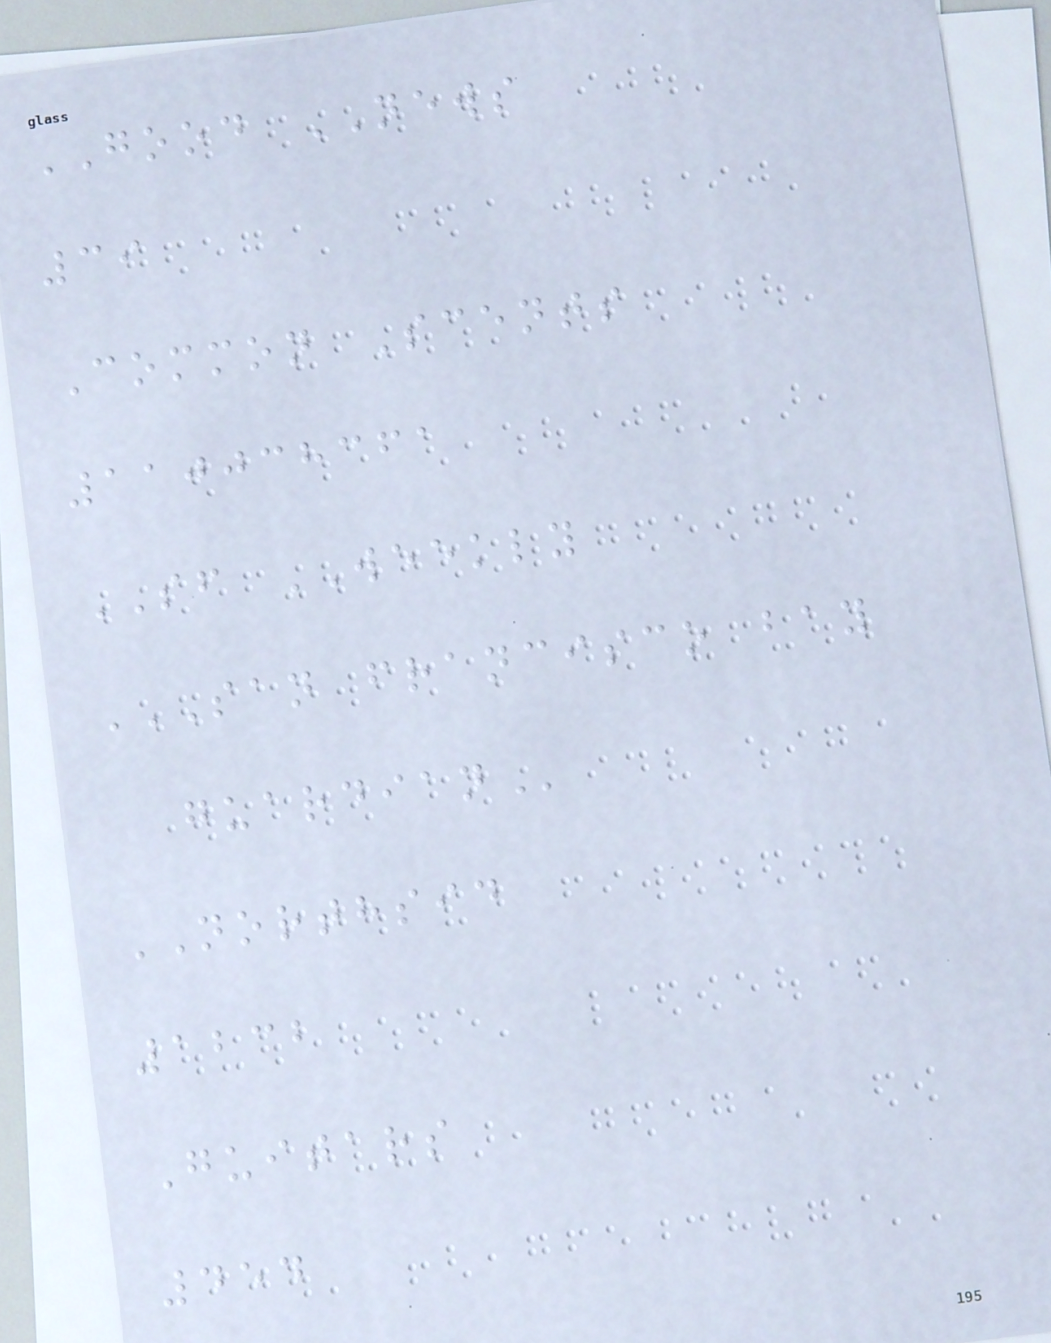GOOD NEWS
39
Common Scents
110038361
SF WEEKLY
SAN FRANCISCO BAY
GUARDIAN
NORTHSID
1232
Guitars
454
